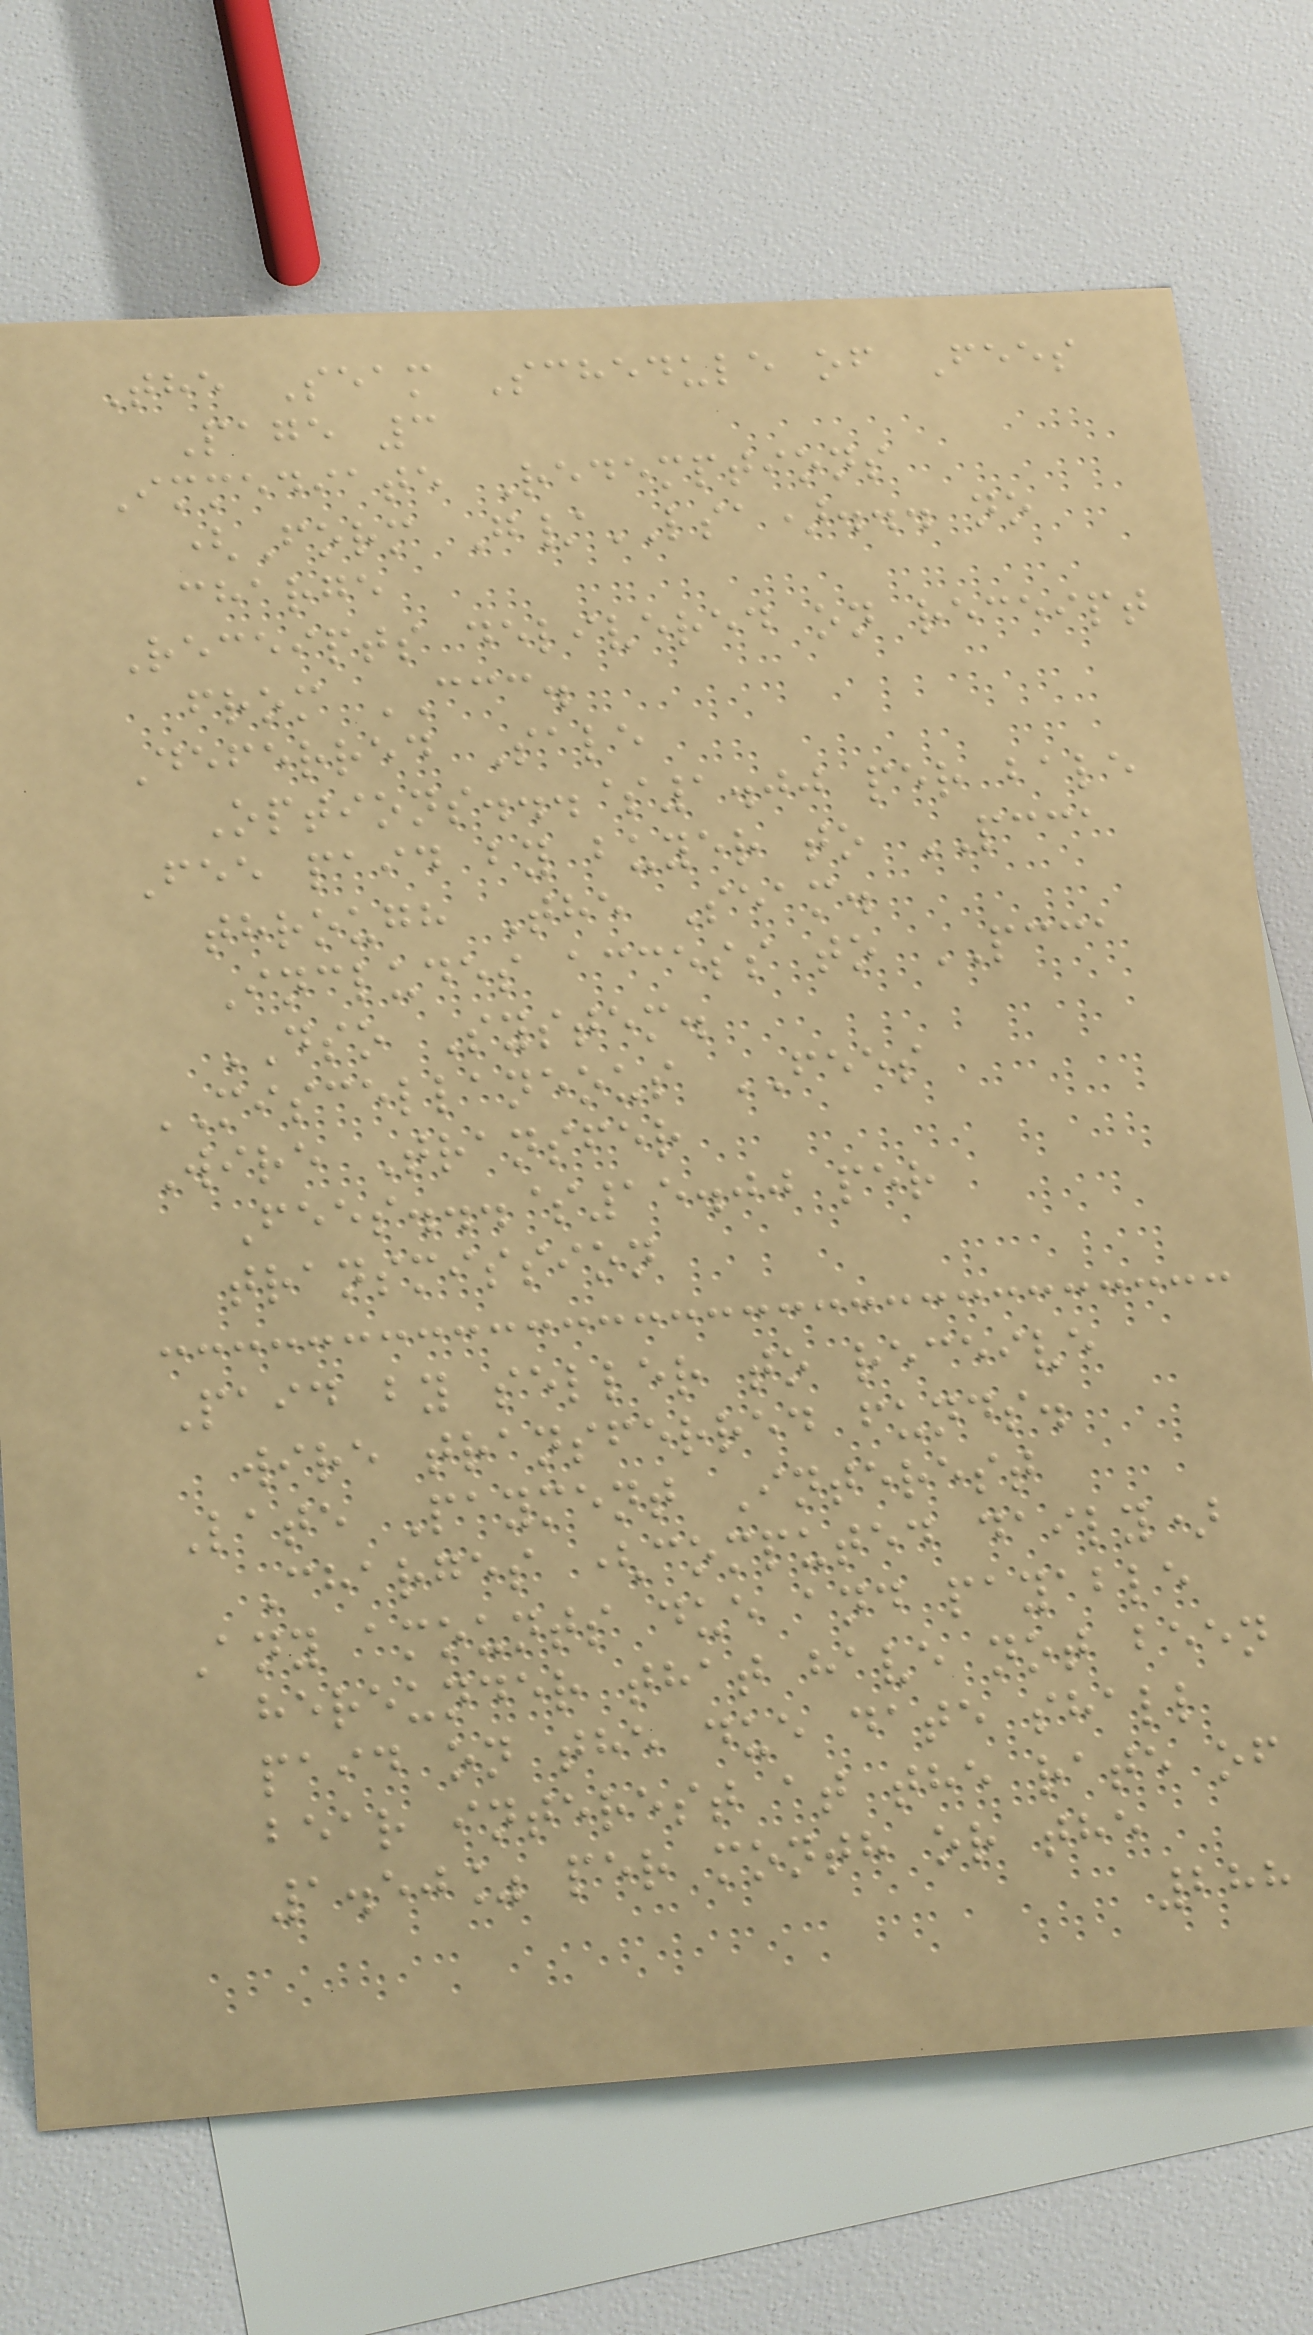The Seam Schedule of Fees
Page 3
Immediate Redemptions
(Form G/LSA)... no
charge
Receipts delivered on receipt
from CCC.
Deferred Sale
Options...$1.00 per bale
Fee paid by buyer to PCCA
through The Seam.
Includes access to PCCA
DSO System.
MISCELLANEOUS FEES
Wire Transfer
Fees...$15.00 per
transmission
Paid by seller to receive
wire transferred funds.
Late Payment Interest
Charges (computed daily)
Any amounts due and payable
hereunder that have not been
paid on the due date shall
bear interest at the rate of
1.50% per month or the
288
